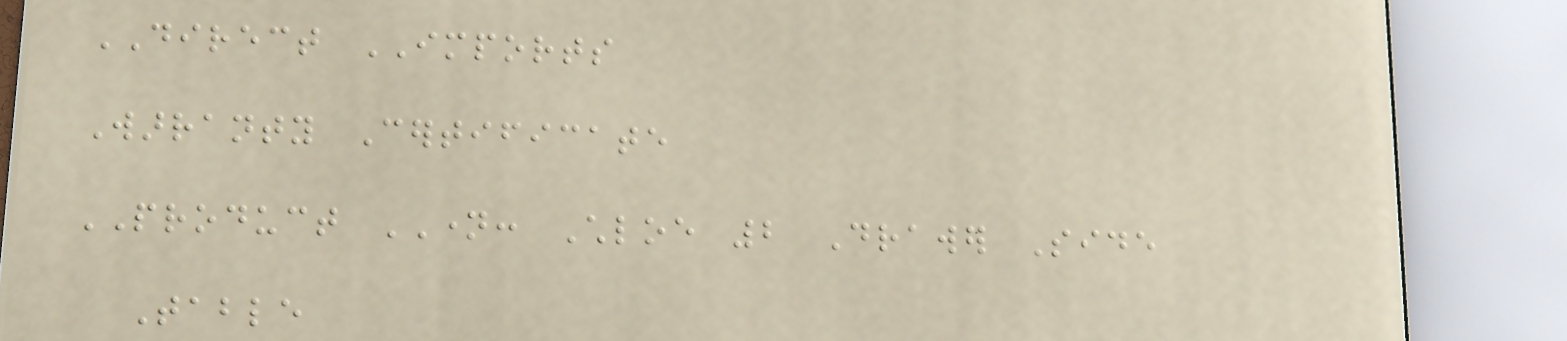DIRECT IMPORTS
Warranty Certificate
PRODUCT NAME: Chloe 2 Drawer Side
Table
